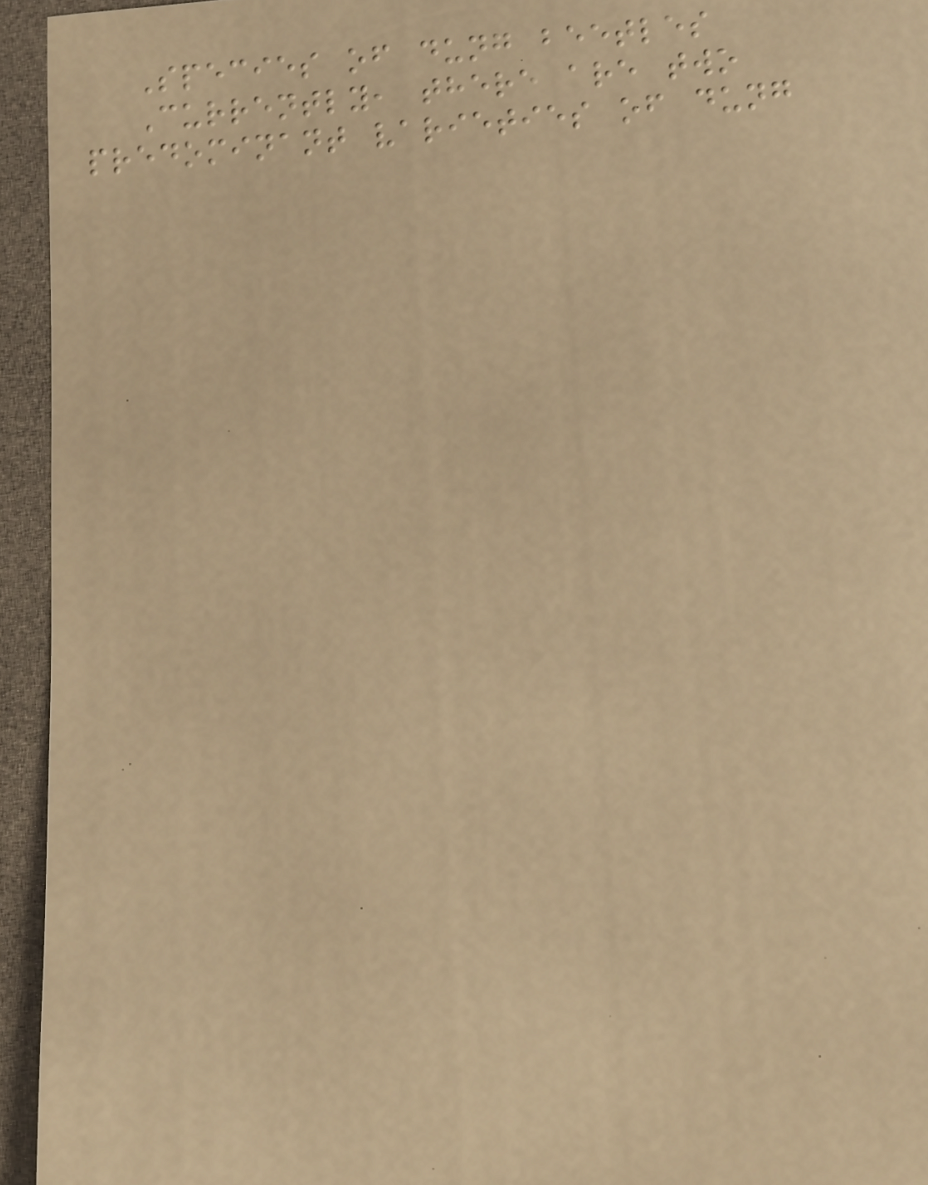Species of dung beetles
Currently, there are two
predominant varieties of dung
